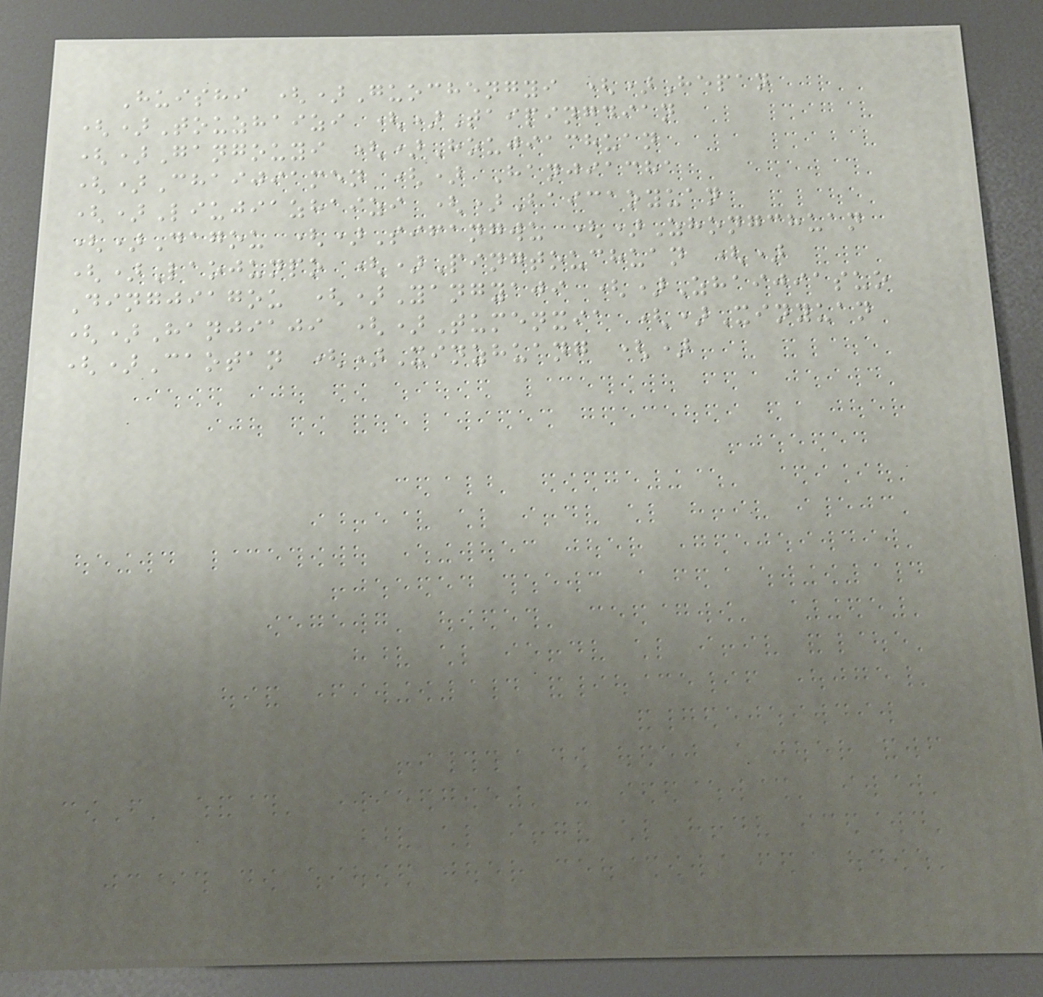Huishi ()Guochengyi ()Hepan
()Touzhaizi ()Taipingdian
()Gangouyi ()Houjiachuan
()Chaijiamen () Hanjiacha
()Liujiazhaizi ()Baicaoyuan
()Dagou ()Sifangwu ()Zhongchuan
()Laojunpo ()Pingtouchuan ()
Dingjiagou ()Yangyaji ()Zhaijiasuo
()Hanjiaji ()Tumenxia ()Xinyuan
()Caotan ()Xinzhuang ()
